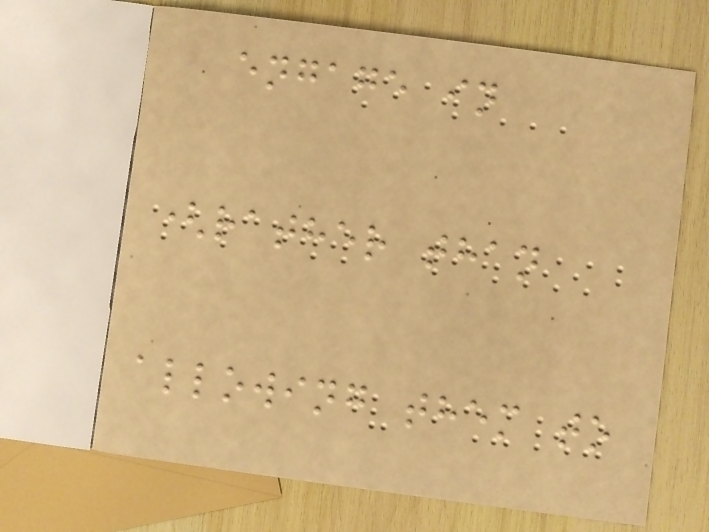engage in
(rather than
allowing them to
